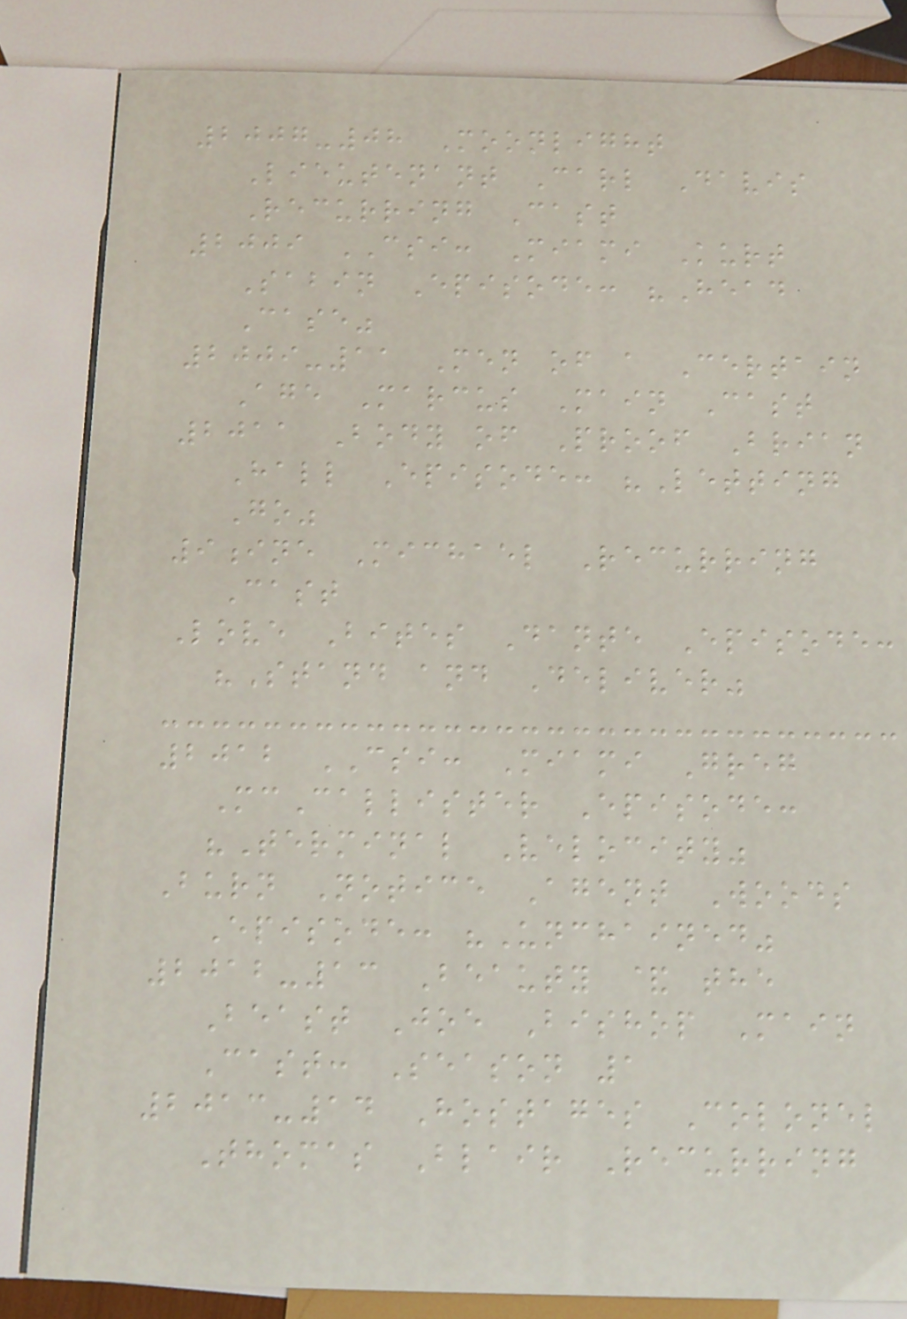2007-08 Moonlight
Lieutenant Carl Davis
Recurring Cast
2009 CSI: Miami Kurt
Sabin Episode: "Head
Case"
2009-11 Men of a Certain
Age Marcus Main Cast
2011 Body of Proof Brian
Hall Episode: "Letting
Go"
9ine Michael Recurring
Cast
Love Bites Dante Episode:
"Stand and Deliver"
2012 CSI: Miami Greg
McCallister Episode:
"Terminal Velocity"
Burn Notice Agent Woods
Episode: "Unchained"
2012-13 Beauty & the
Beast Joe Bishop Main
Cast: Season 1
2013-14 Hostages Colonel
Thomas Blair Recurring
